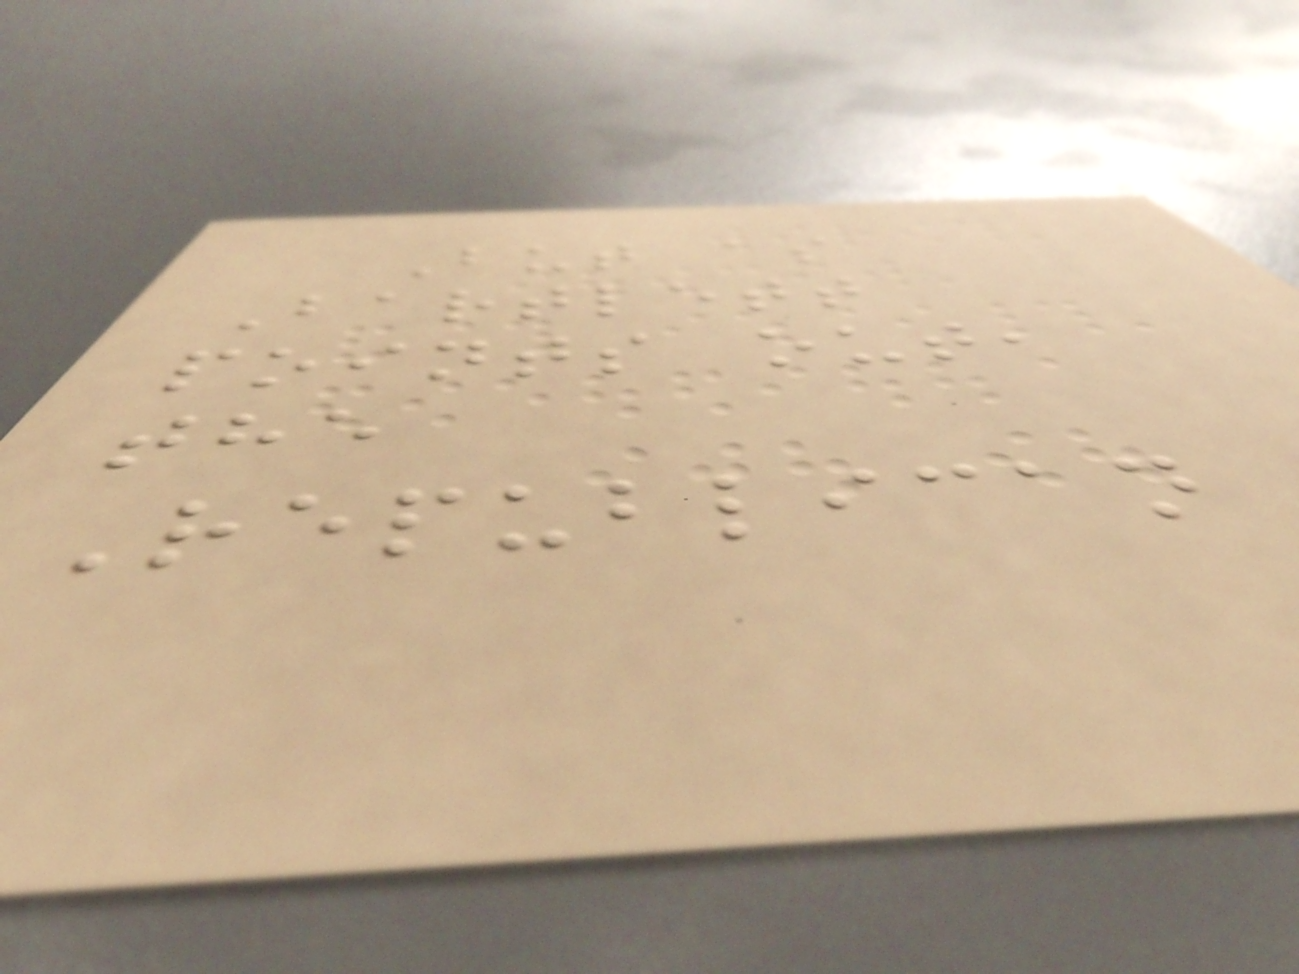But as
Bartlett
points out,
the
Republican
